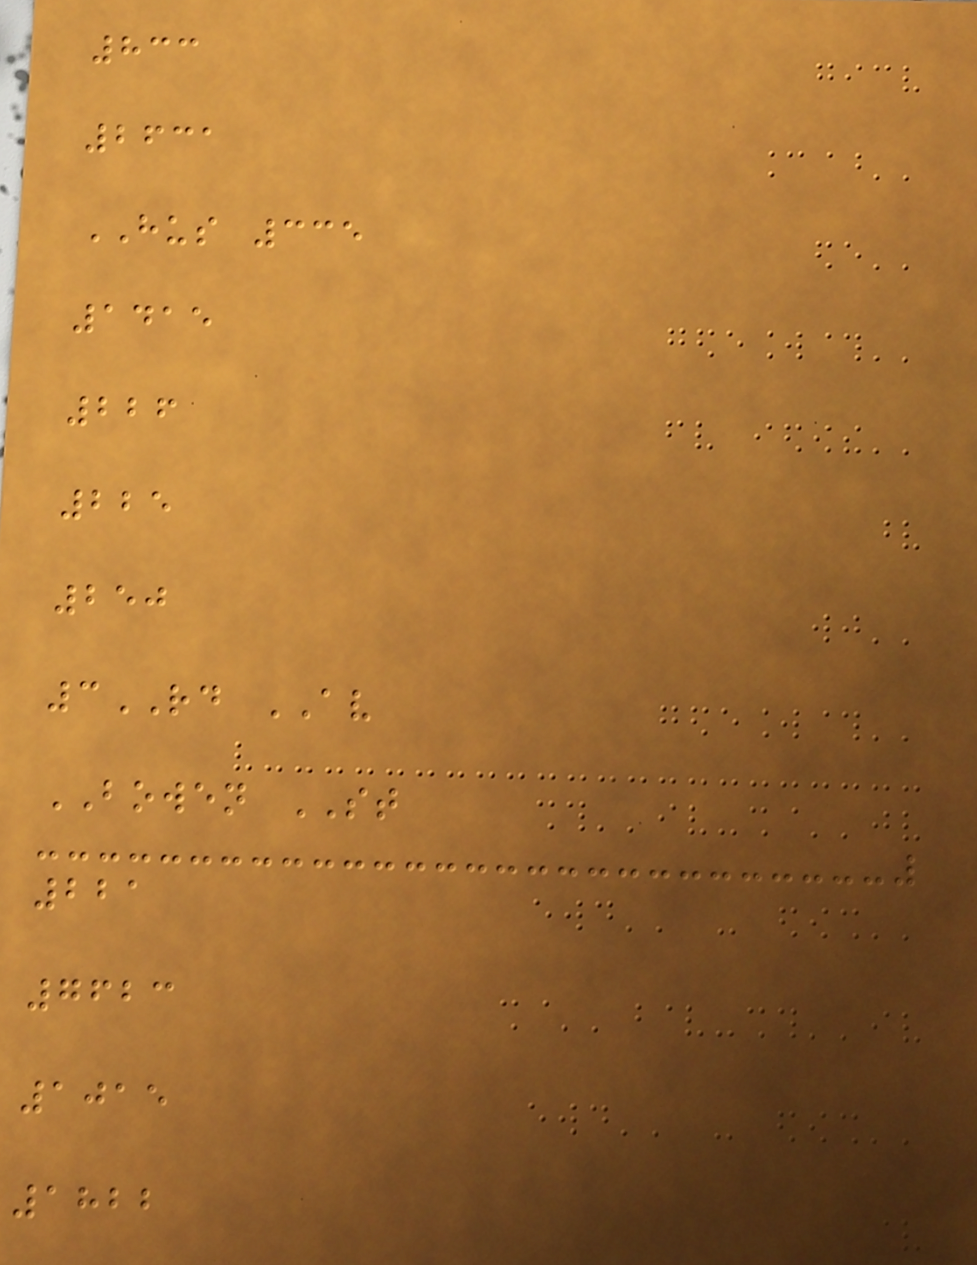833
2631
HUS 335
1415
226
225
250
3RD AV
BOWEN ST
221
7623
1015
1822
